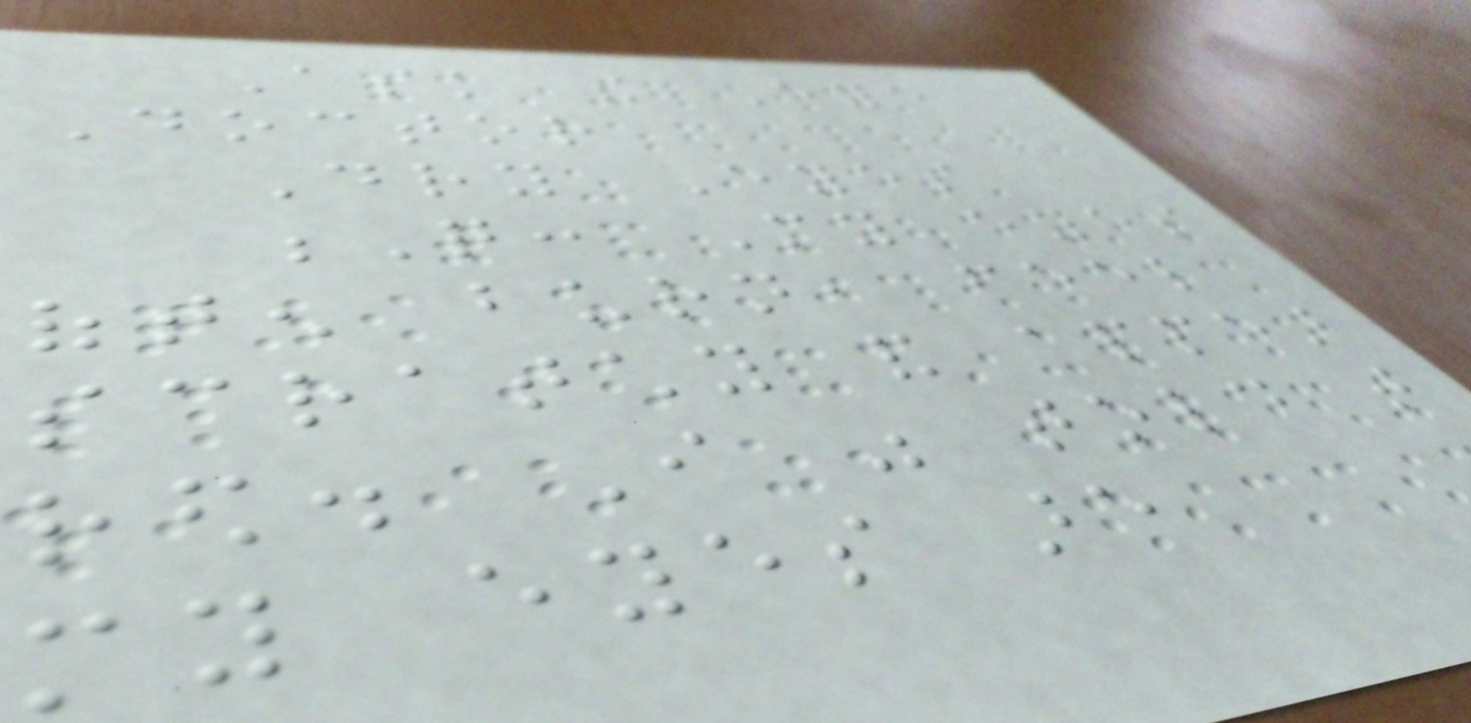Ask the Eye
Doctor
Dry Eyes
Q: My eyes
often burn, feel
scratchy and appear
red. I was told that
my eyes are
